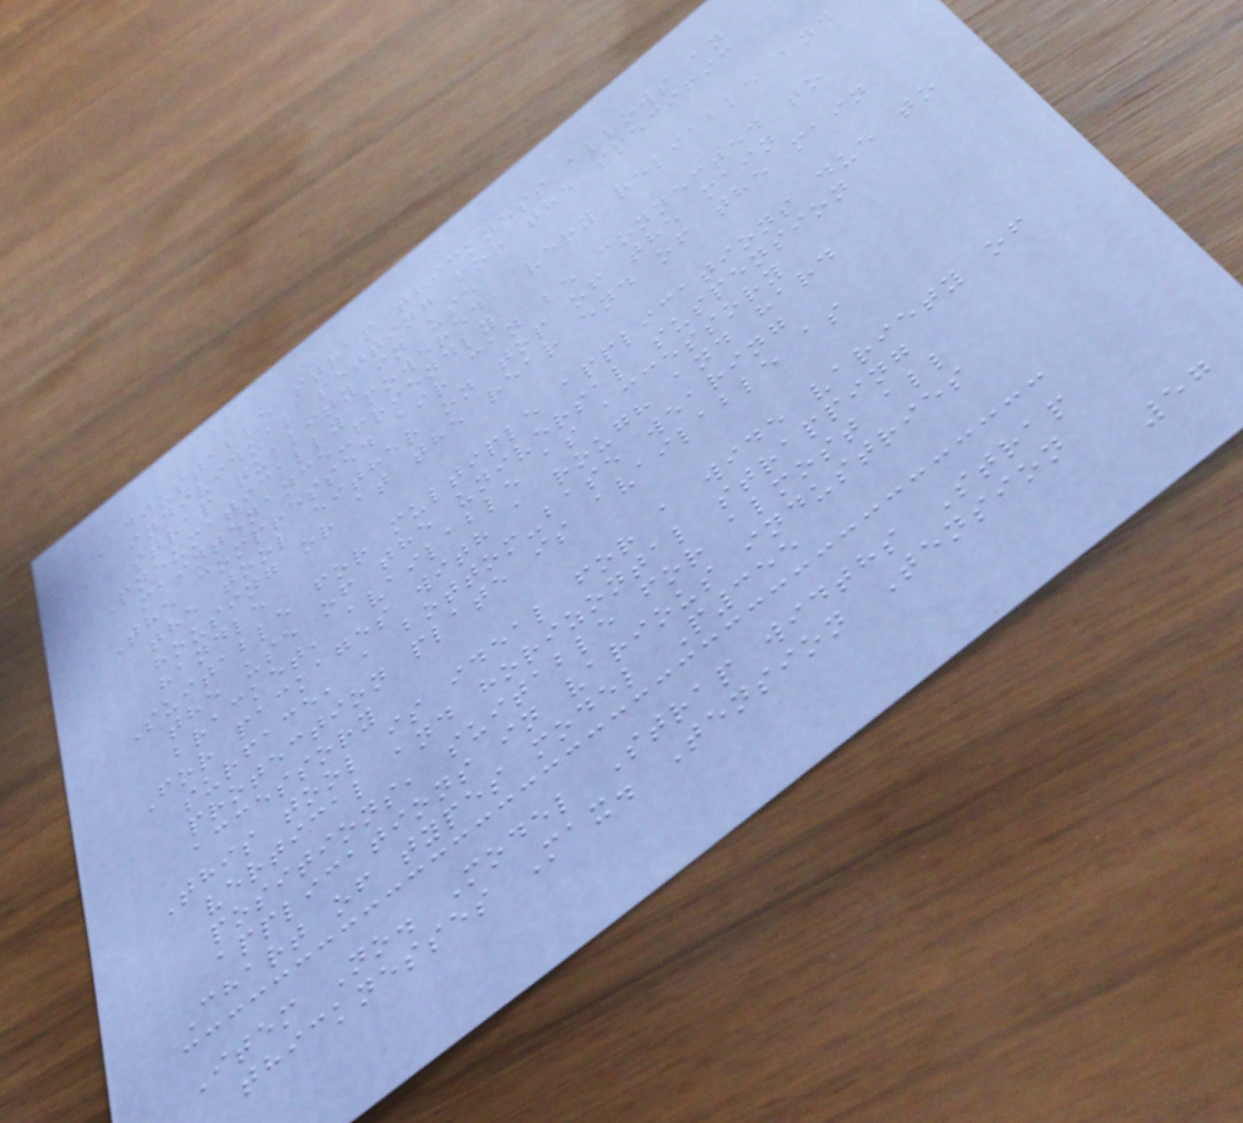Adjustable strap thickness allows an
individual setting for the specific
strap quality in use
Pneumatically powered, very reliable and
maintenance-friendly
The compressed air can be connected to
the tool either on top of the main
housing or at the rear end of the main
handle
Suitable for multiple applications due to
the use of the universal suspension
bracket, available as accessory
For packages with a rough and hard
surface, a bottom-base wearing
protection plate is available as
accessory
This tool is ideal for a wide variety of
vertical and horizontal strapping
positions, suitable for almost all
applications in various industries
Chart of types model P355
Item No. Model Strap widths Strap
thicknesses Max. Tension Tension
57
